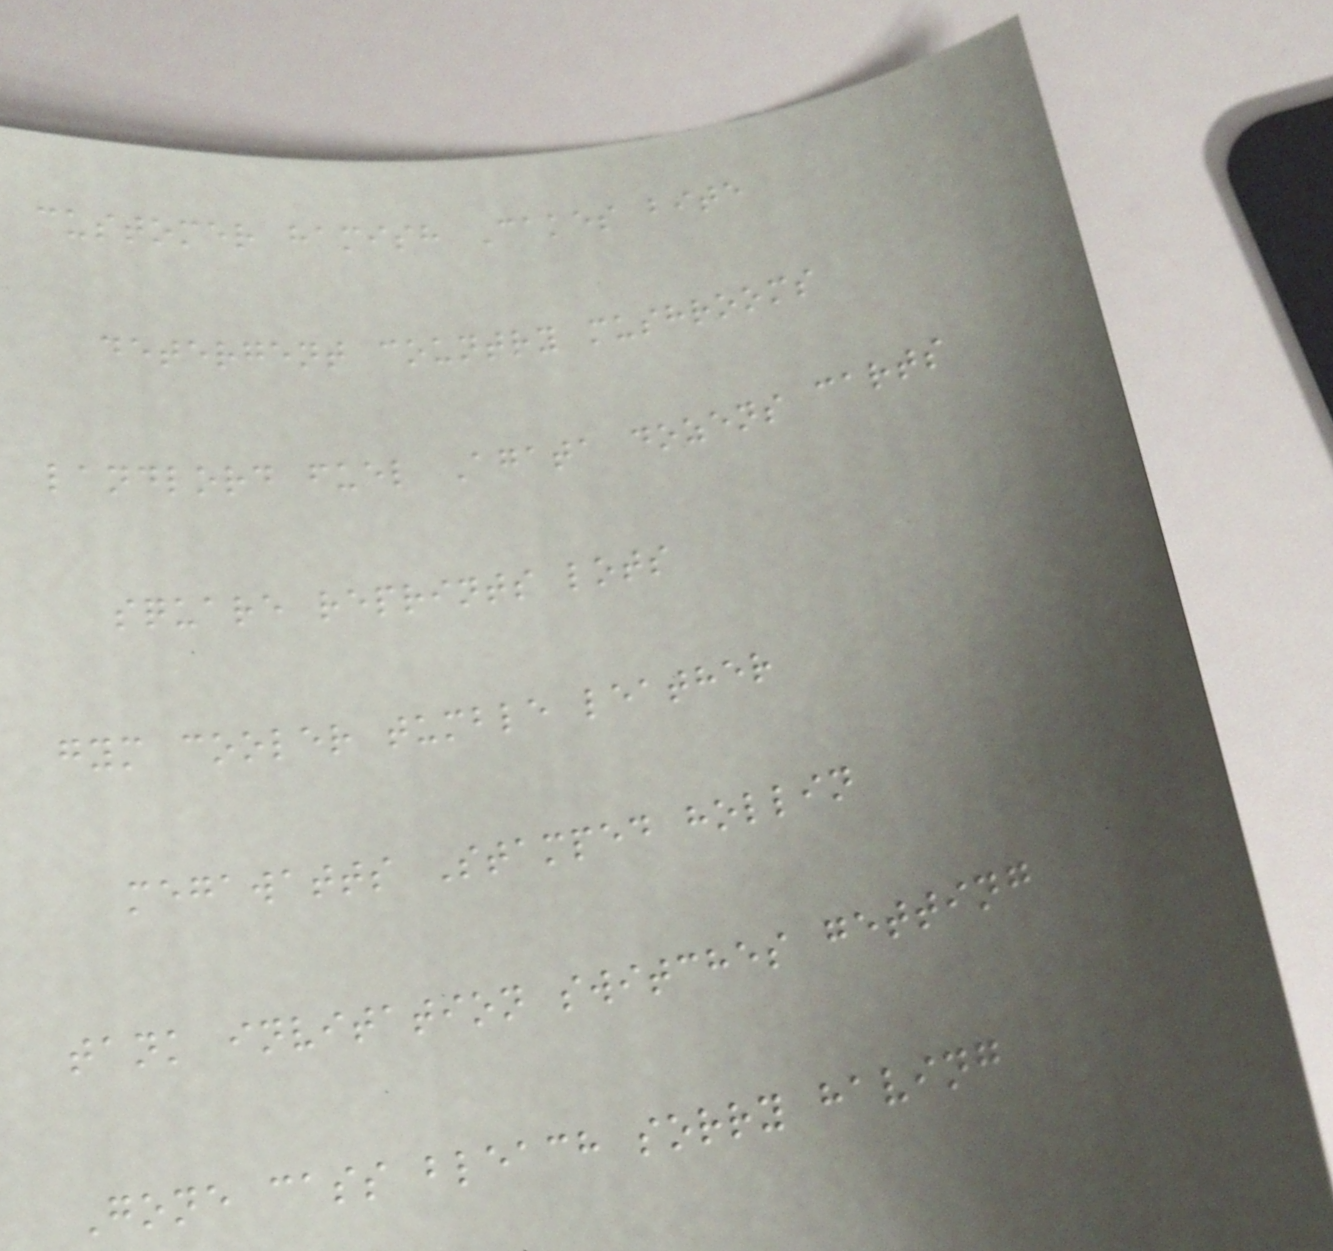customer hamish Cakes bite
detergent country mushrooms
landlord fuel Agata dozens carts
square reprints lots
gym cooler tumble leather
megawatts Stamped hollin
tank invitation switches getting
Gone cass bleach sorry having
